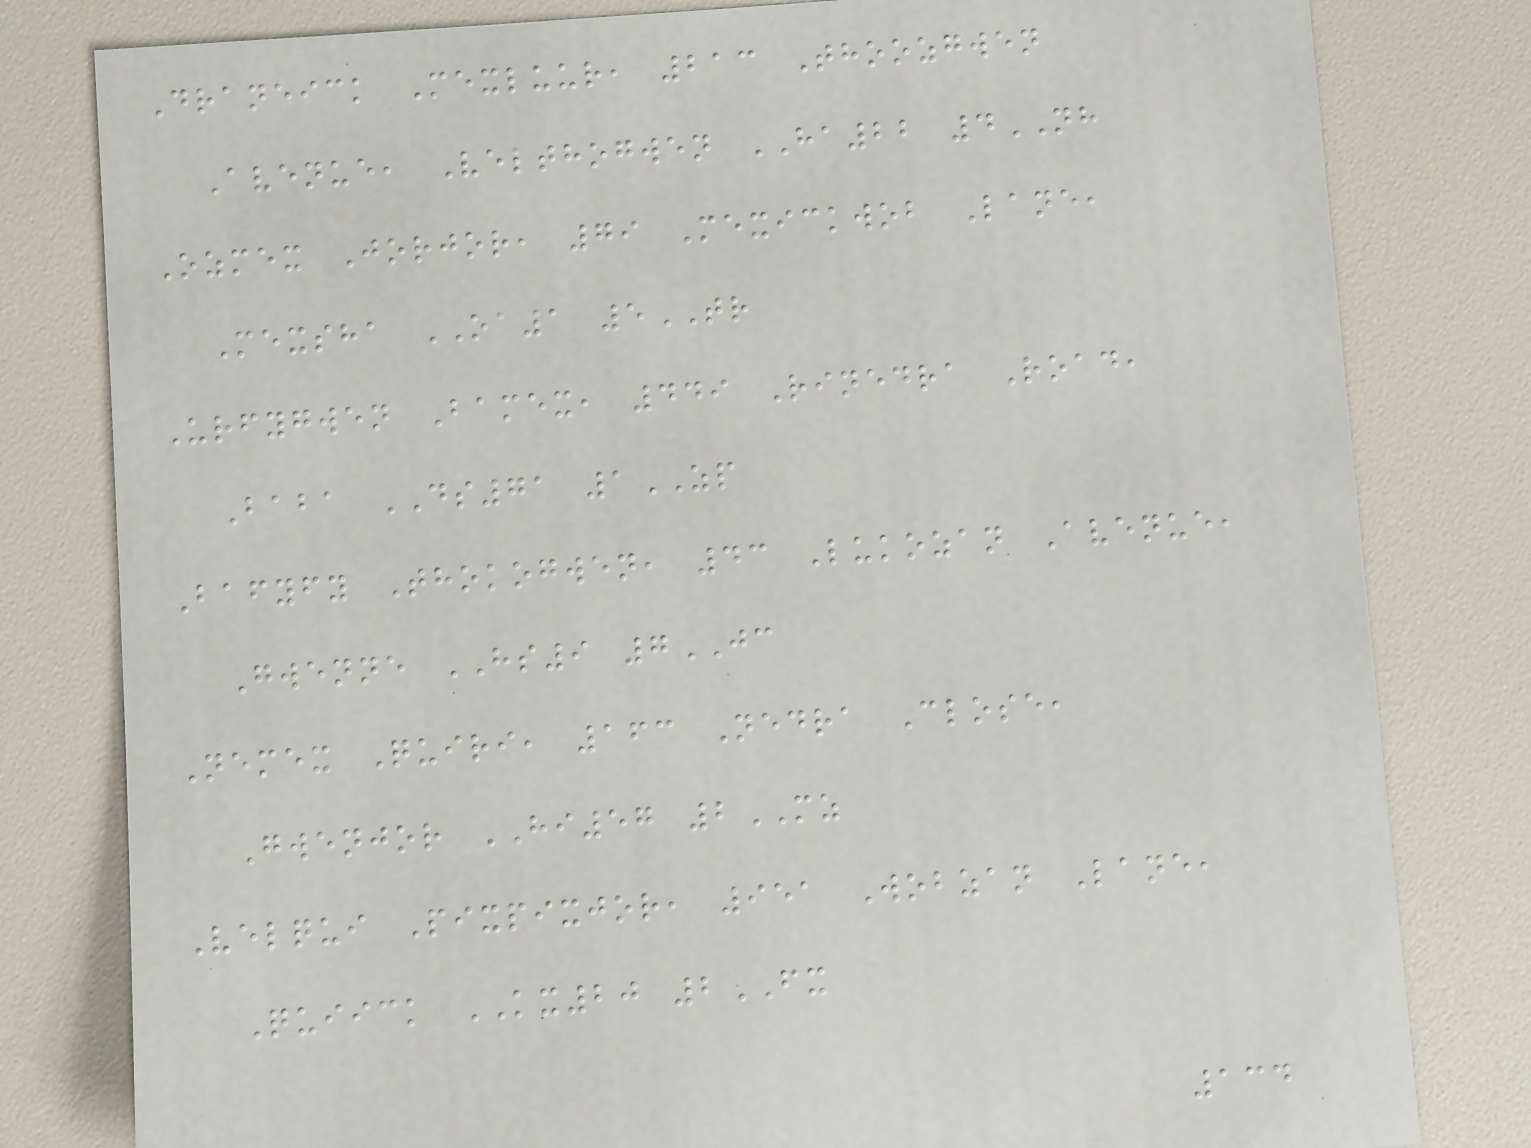Draneick Mexluur, 213 Thoozgwen
Avenue, Velthogwen HA22 4NH
Ozmex Jorjor, 79 Mexickwob Lane,
Mexsha OA1 5TR
Urfygwen Bamex, 449 Rinedra Road,
Baba DS71 1ZP
Bafyfy Thokogwen, 43 Lukozan Avenue,
Gwenne HS9 7JC
Nemex Quiri, 163 Nedra Close,
Gwenjor HI57 2MZ
Velqui Pixpixjor, 951 Wobzan Lane,
Quiick KX20 2FX
134
